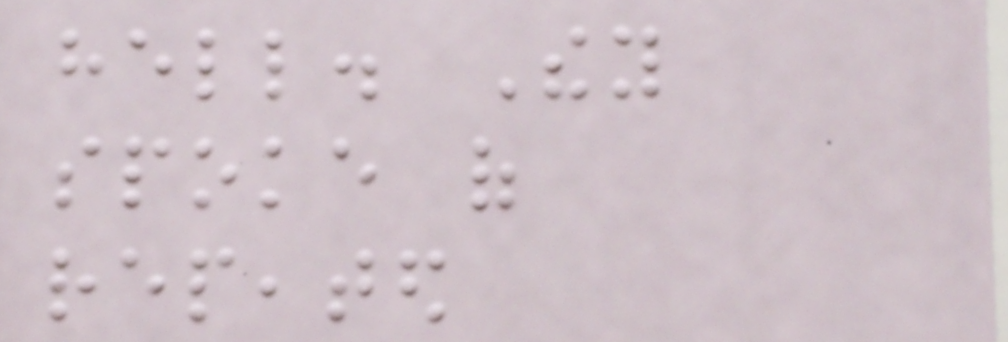hell. They
spoke of
repeated
